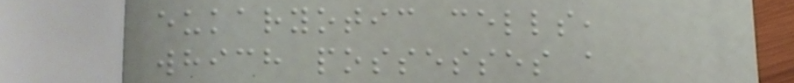eukaryotic cells,
which possesses a
